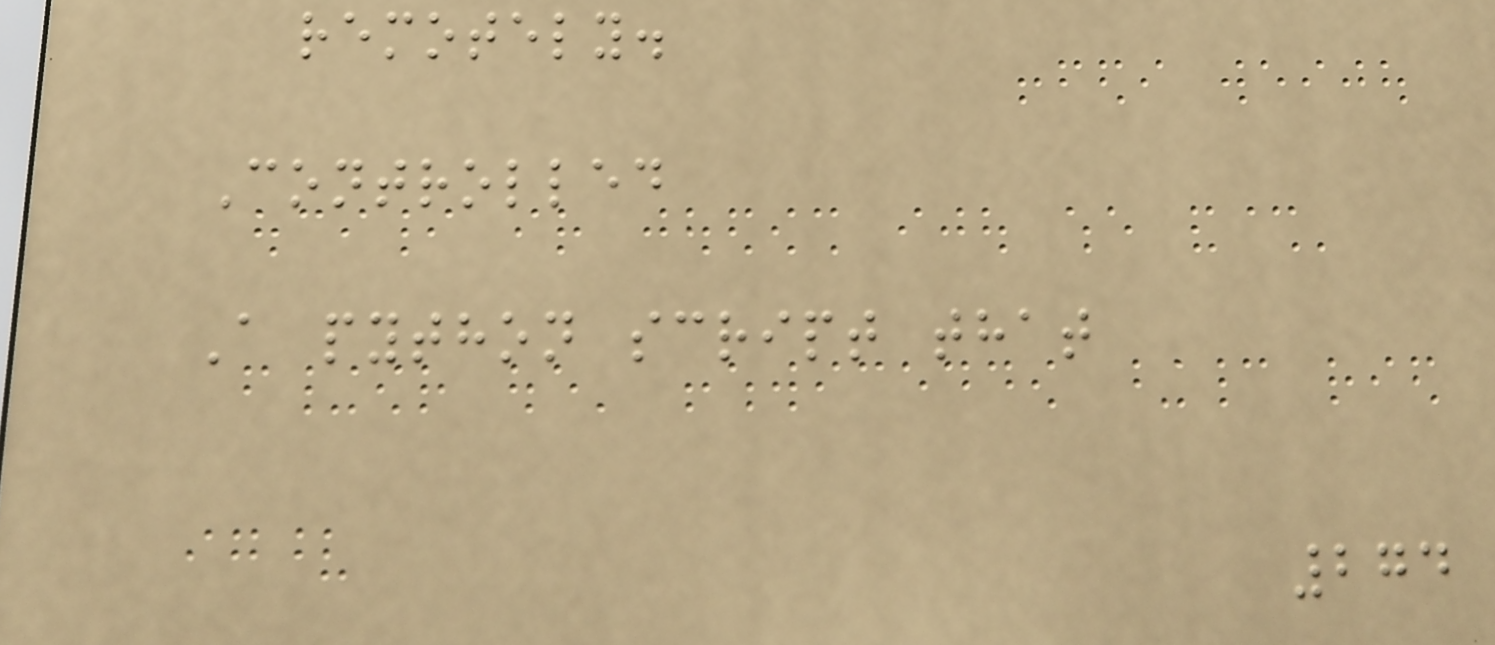remotely.
Controlled
A python script that
274
